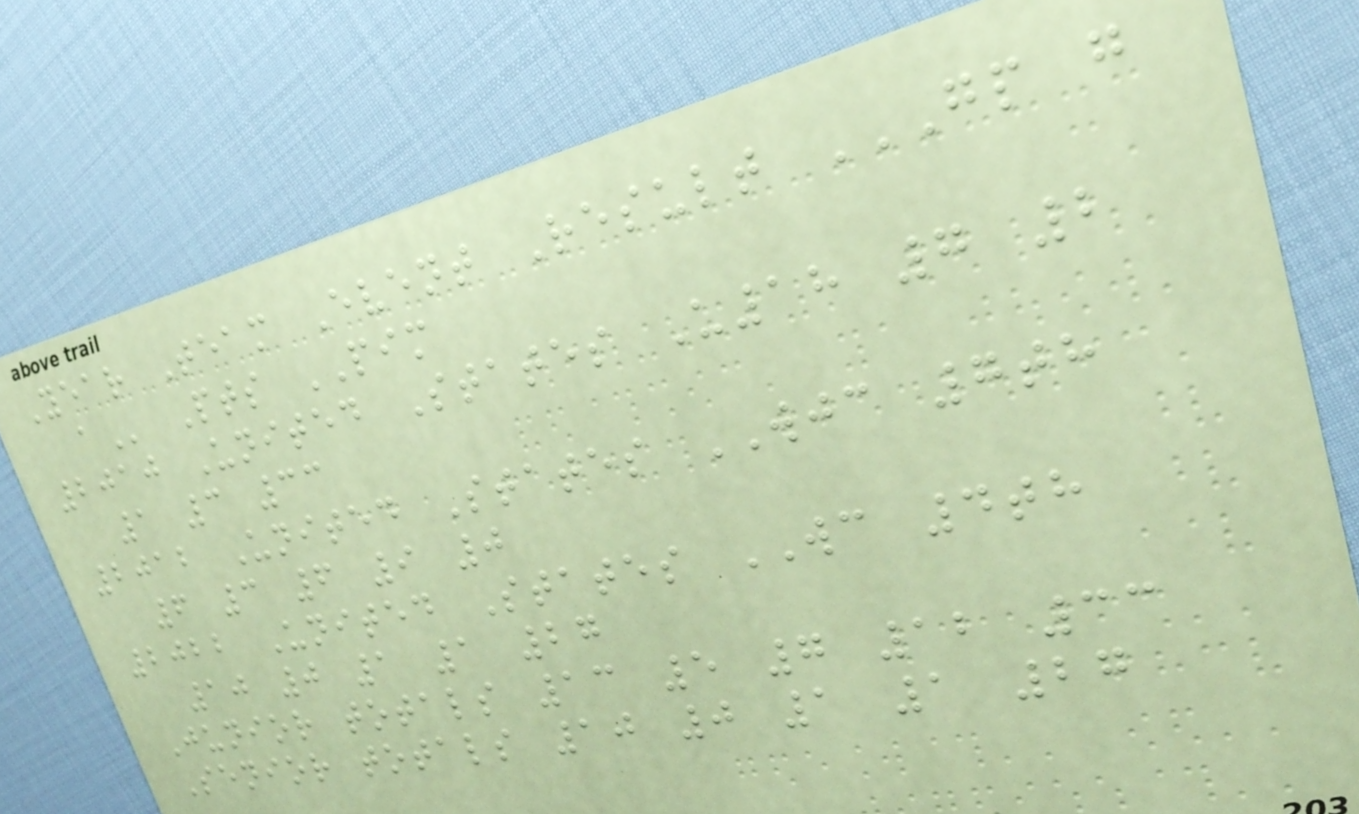Year Team Event Result GP G
A Pts PIM
2010 United States U18 7 2
1 3 33
2012 United States WJC 7th
6 3 6 9 0
2022 United States WC 4th
10 0 1 1 27
Junior totals 13 5 7 12 33
Senior totals 10 0 1 1 27
